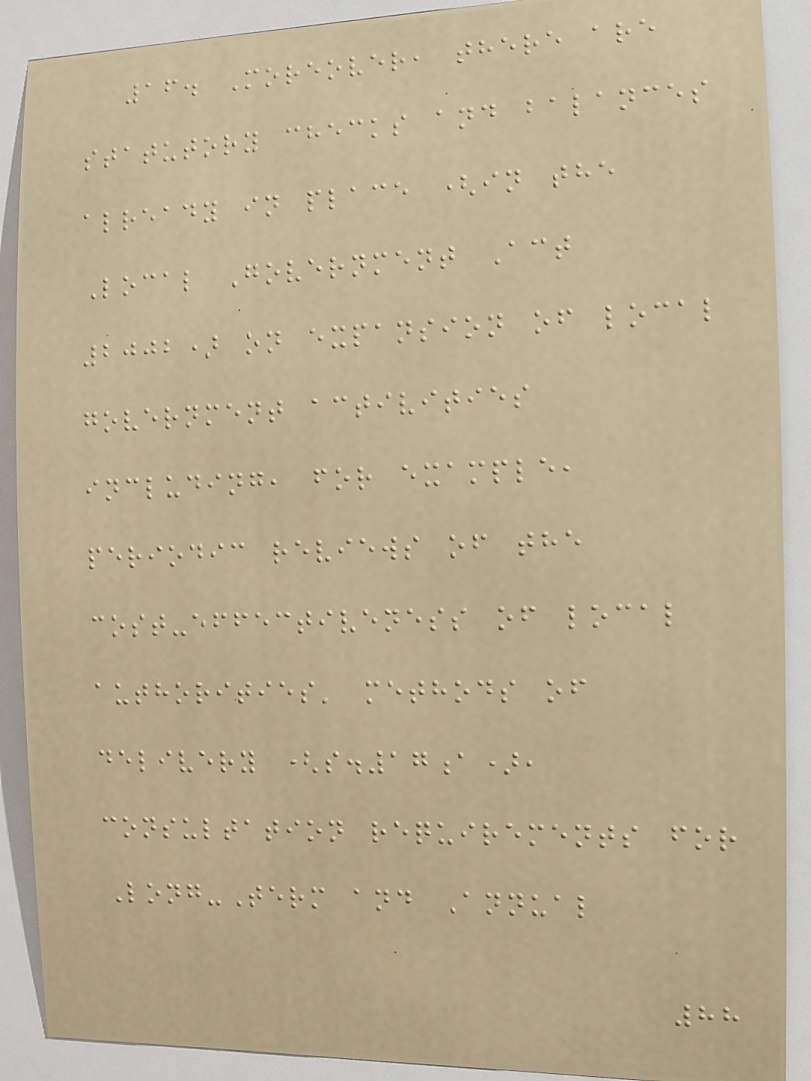16. Moreover, there are
statutory checks and balances
already in place (in the
Local Government Act
2002) on expansion of local
government activities
including, for example,
periodic reviews of the
cost-effectiveness of local
authorities' methods of
delivery (s.17a),
consultation requirements for
Long-Term and Annual
88
